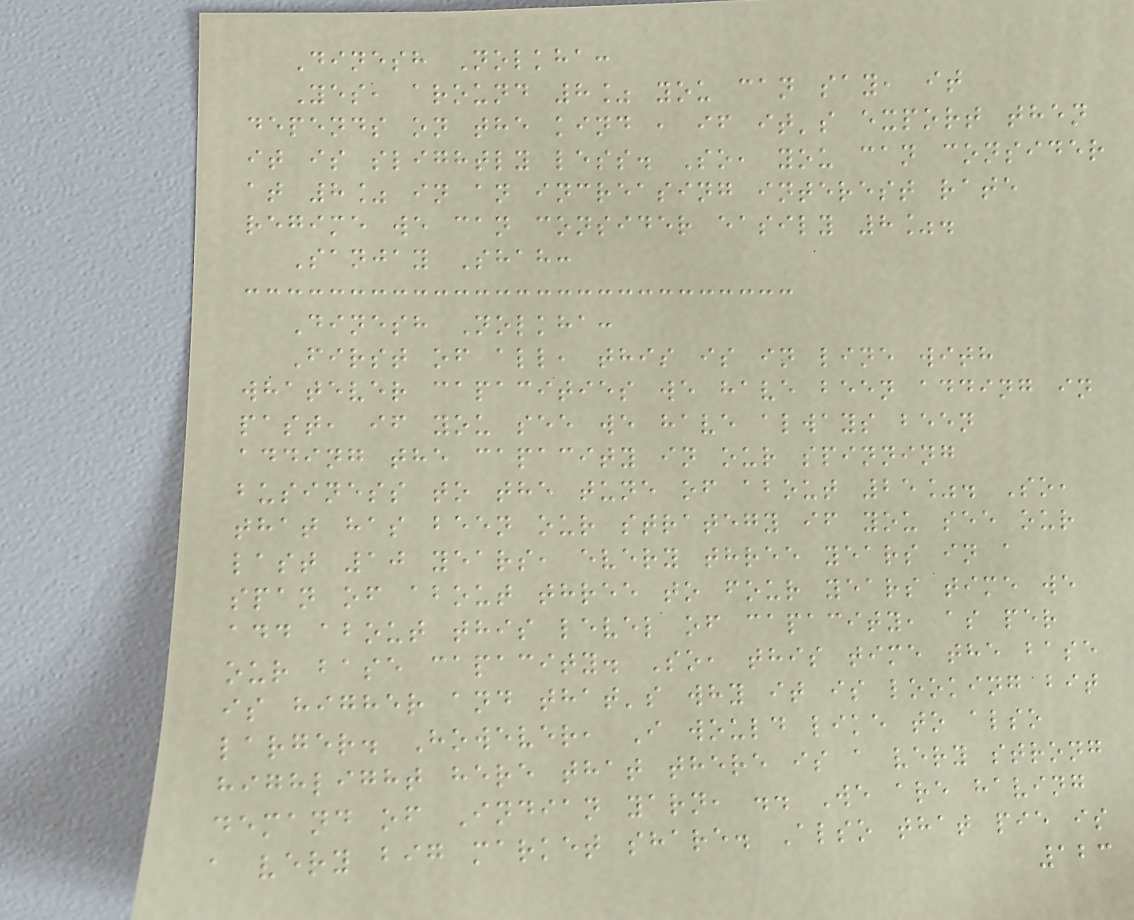Dinesh Nolkha:
Yes, around 8% you can say, it
depends on the kind , if it's export then
it is slightly less. So, you can consider
at 8% in an increasing interest rate
regime we can consider easily 8%.
Sanjay Shah:
Dinesh Nolkha:
First of all, this is in line with
whatever capacities we have been adding in
past, if you see we have always been
adding the capacity in our spinning
business to the tune of about 25%. So,
that has been our strategy if you see our
last 10 years, every three years in a
span of about three to four years time we
add about this level of capacity, as per
our base capacity. So, this time the base
is higher and that's why it is looking bit
larger. However, I would like to also
highlight here that there is a very strong
demand of Indian yarn, .. We are having
a very big market share. Also that pie is
123
